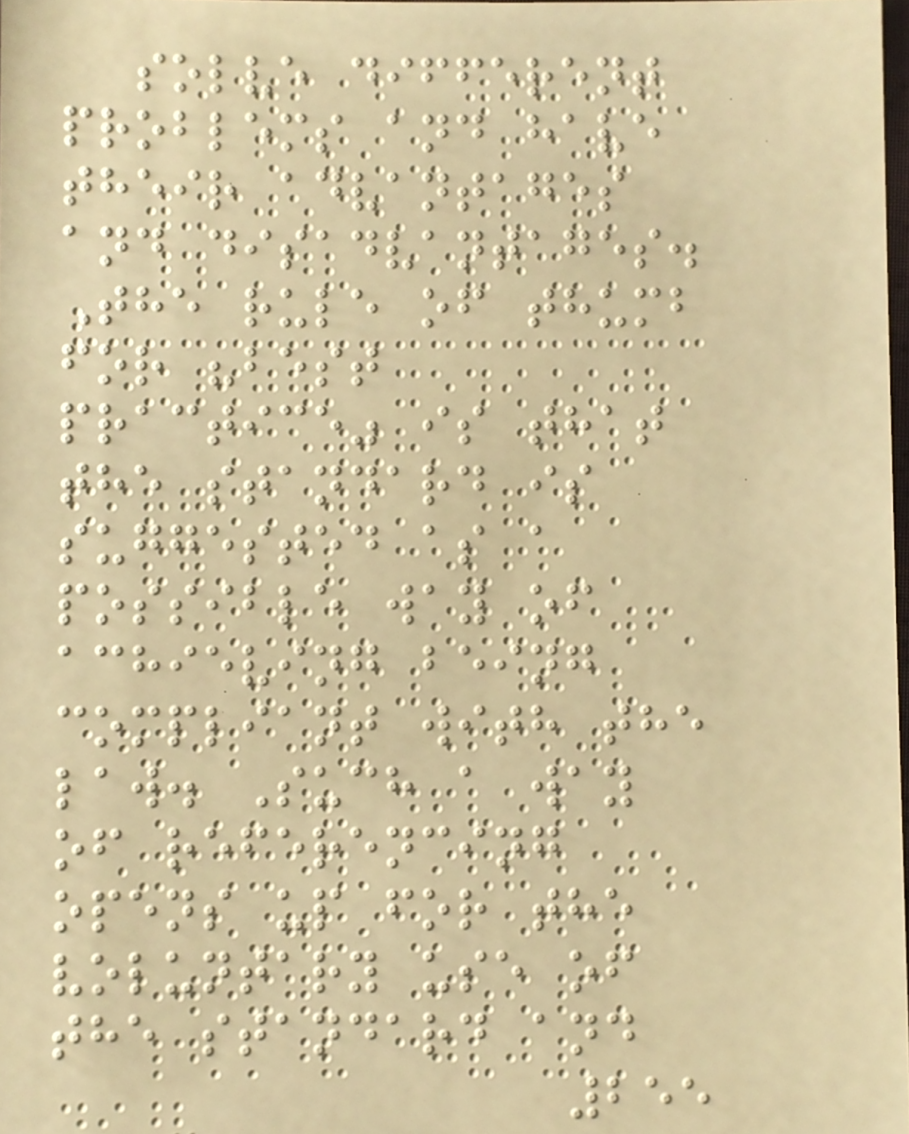solve different
problems and have
their advantages
and disadvantages.
The rule of thumb
for "best
practice" is that
the standard is
suggested as a
possible way of
achieving being
compliant with the
law. Such a way
of referencing
opens up for the
voluntary use of
the standard and
255
